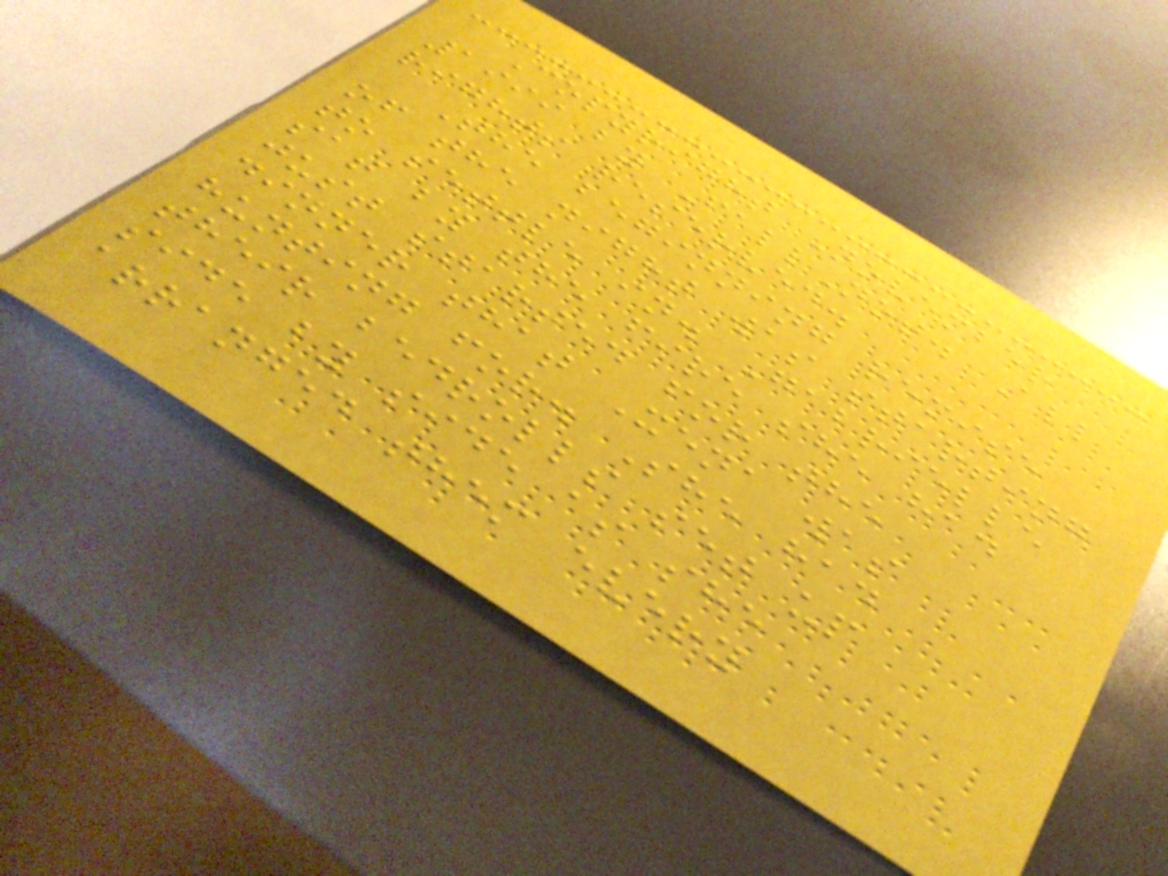Copyright November
1999 by FallNot. All
rights reserved.
The beginning remise
of the night was starting
to settle in. Gabrielle
sat by the fire she had
just started for the
dinner that Xena was
hunting for. She had
their bedrolls set up
side by side as she
arranged them every
